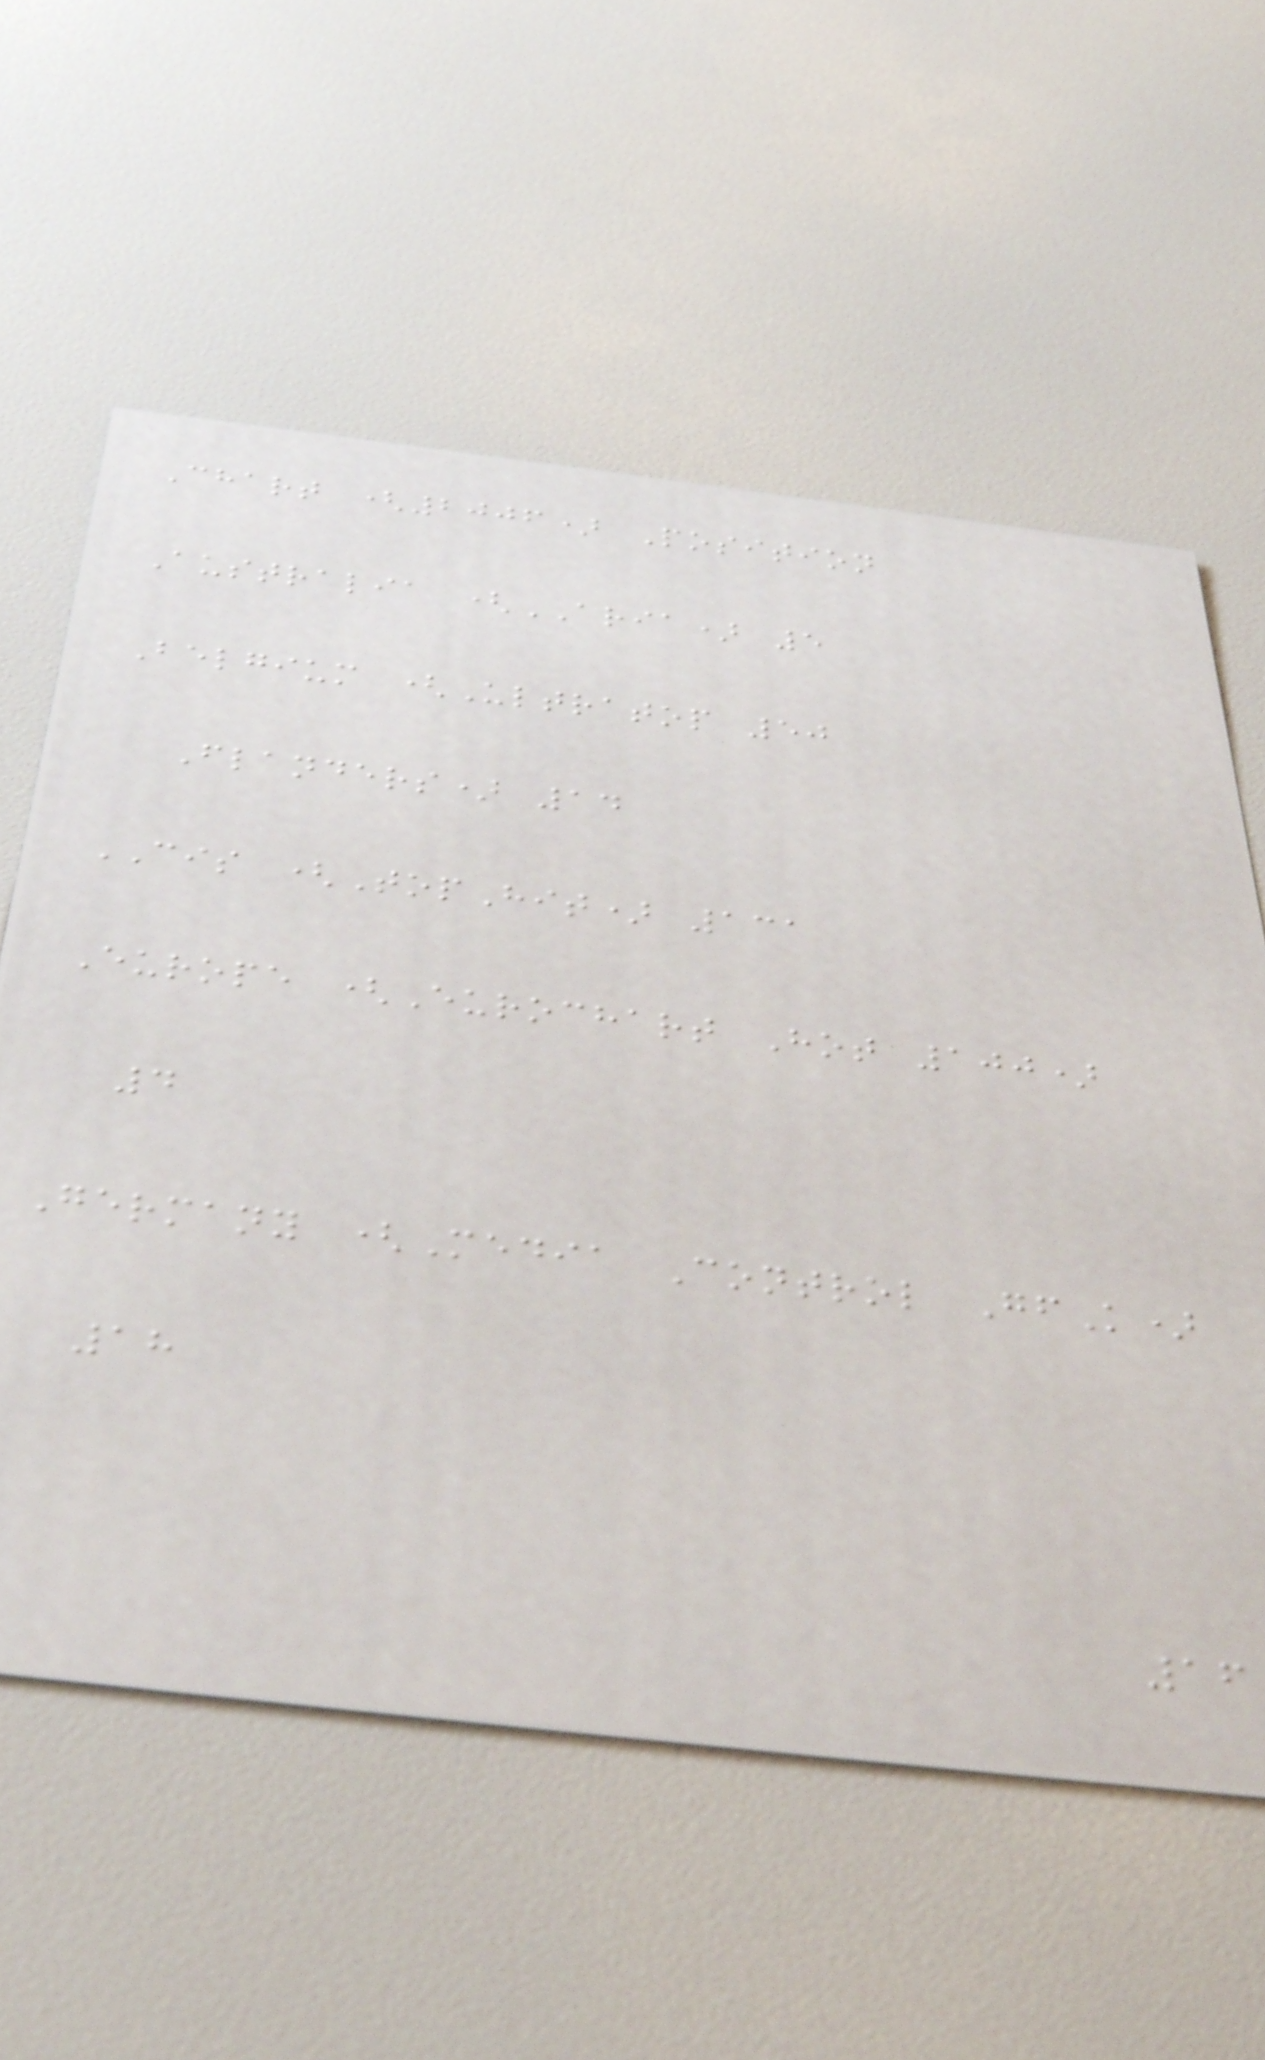Chart (2006) Position
Australia (ARIA) 5
Belgium (Ultratop 50
Flanders) 14
CIS (TopHit) 131
Europe (Eurochart Hot 100)
4
Germany (Media Control GfK)
18
16
